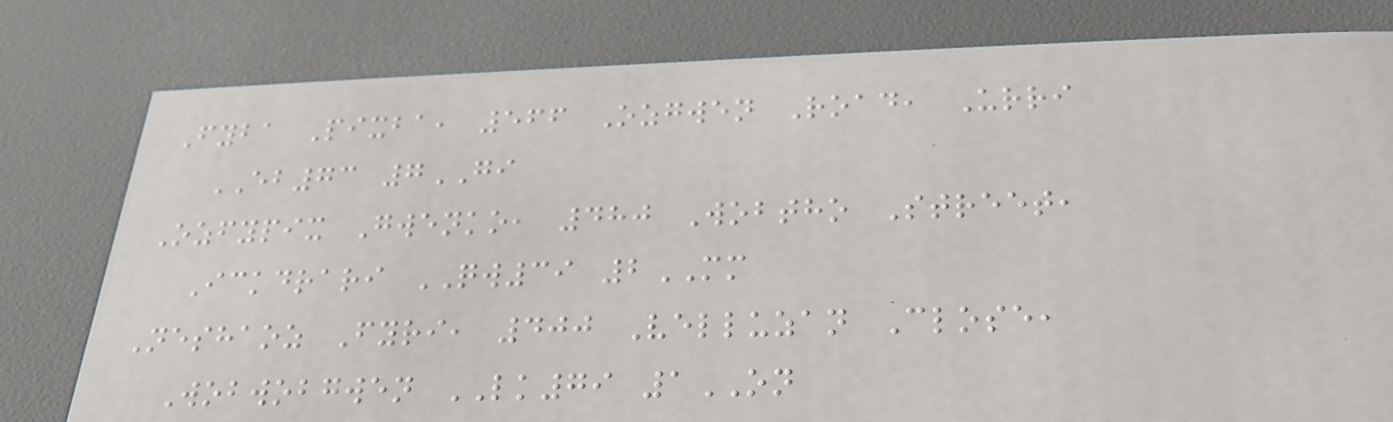Fyba Pixba, 566 Ozgwen Road, Urri
EB73 7GI
Ozfypix Gwenko, 480 Wobtho Street,
Ickdrari QW39 2MM
Neshaoz Fyri, 400 Velluzan Close,
Wobwobgwen LK79 1ON
